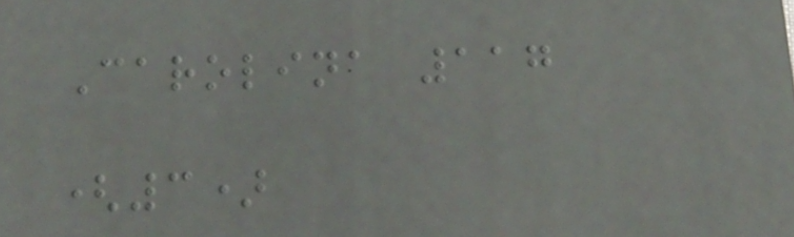Carolina 117
(3)
